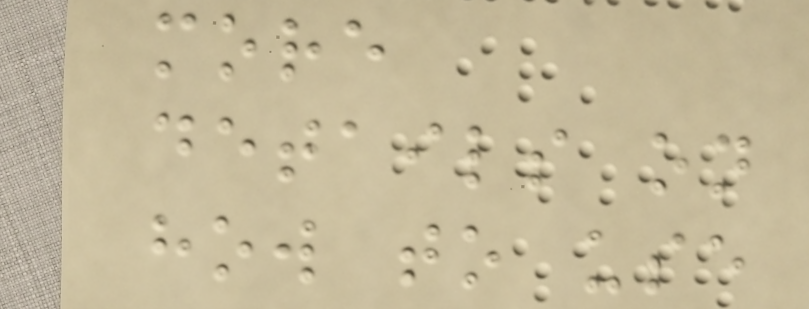more
details on
how to use
